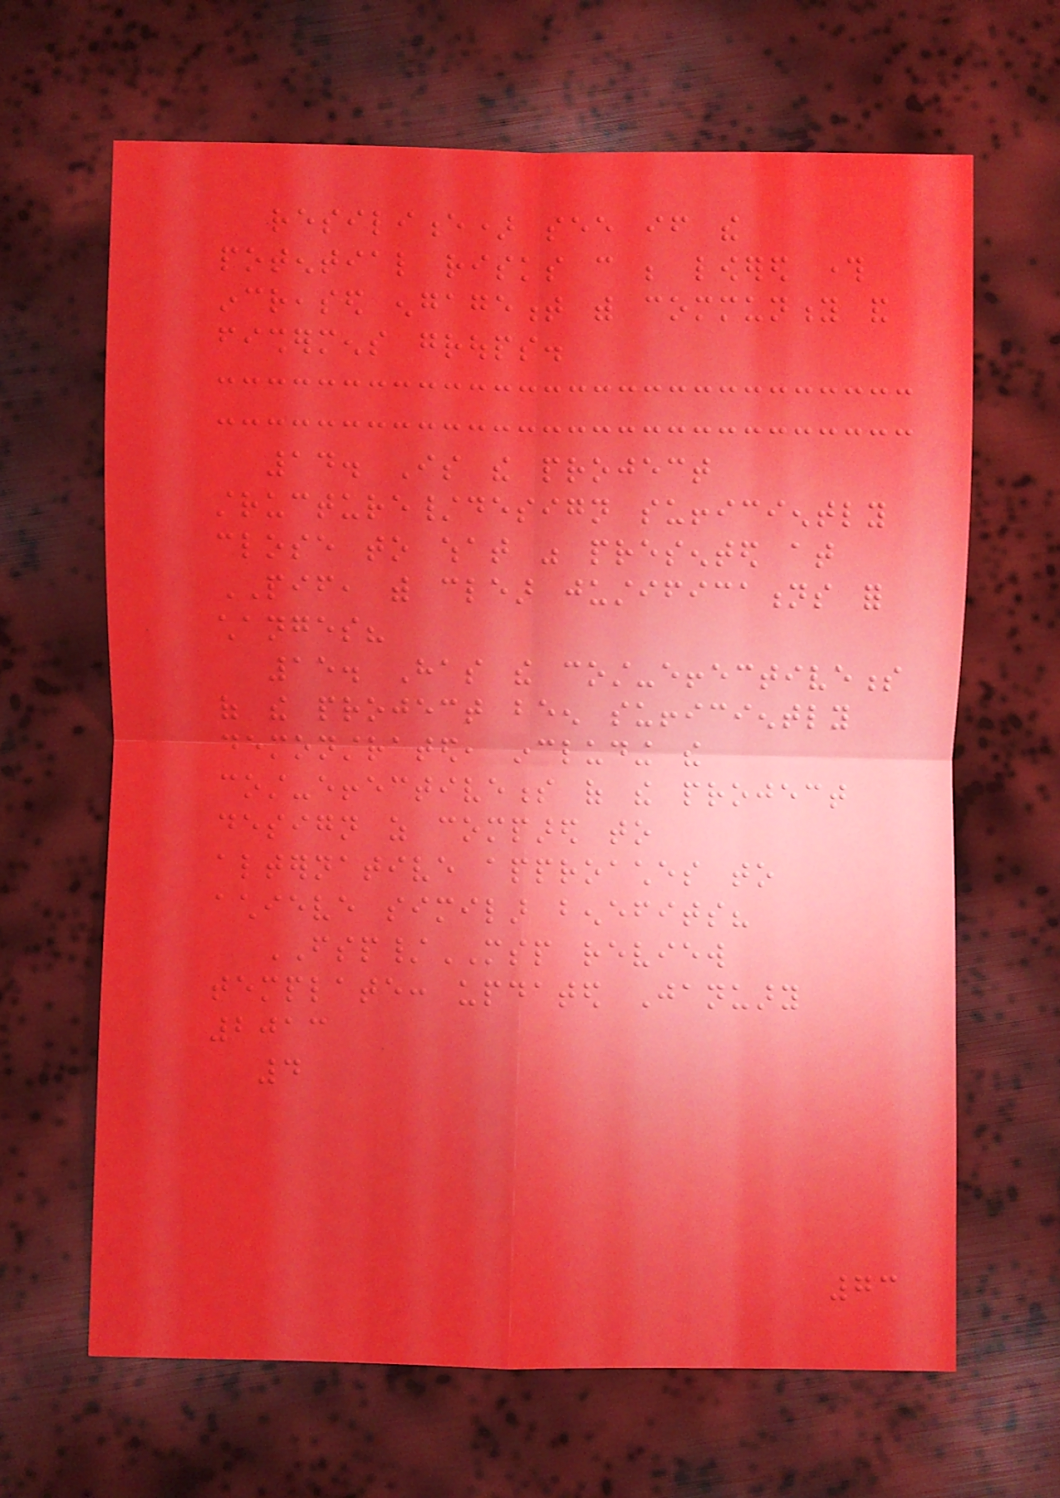resilience) see if the
potential risks can be lowered through
increased engagement with community and
fishermens groups.
14. Is the project
structure/design sufficiently
close to what was presented at
PIF, with clear justifications for
changes?
15. Has the cost-effectiveness
of the project been sufficiently
demonstrated, including the
cost-effectiveness of the project
design as compared to
alternative approaches to
achieve similar benefits?
FSP/MSP review
template: updated January
2013
4
73
